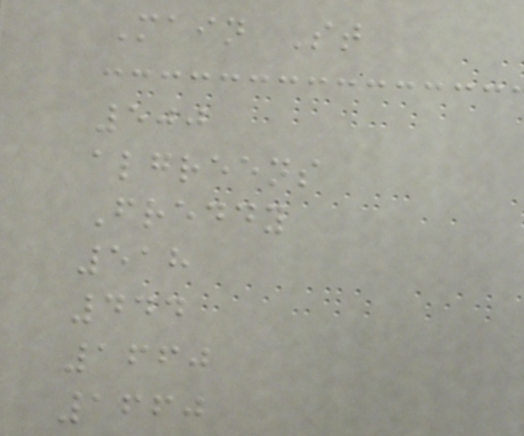Main St
500
algreens
Freddy
518
444
1660
1660
